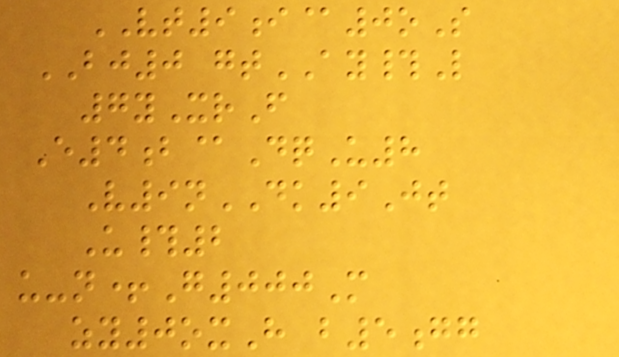VT9i@0oS
BJ0 gtAY#L
7yXrF
E4b@DqU8
V9nDK9Jt
U#2
u-n+G000M
zy0oxH b5gg
